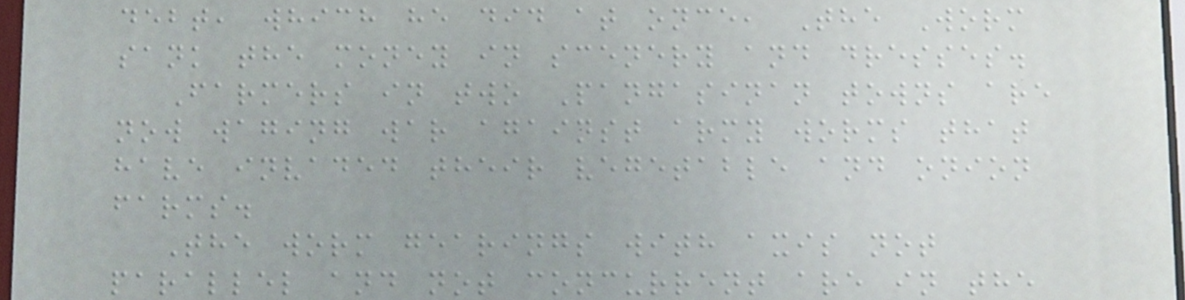debt, which he did at once, The Worm
sank the money in scenery and dresses.
Farmers in two Pangasinan towns are
now waging war against army worms that
have invaded their vegetable and onion
farms.
The worm gearings with axis not
parallel and not concurrent are in the
